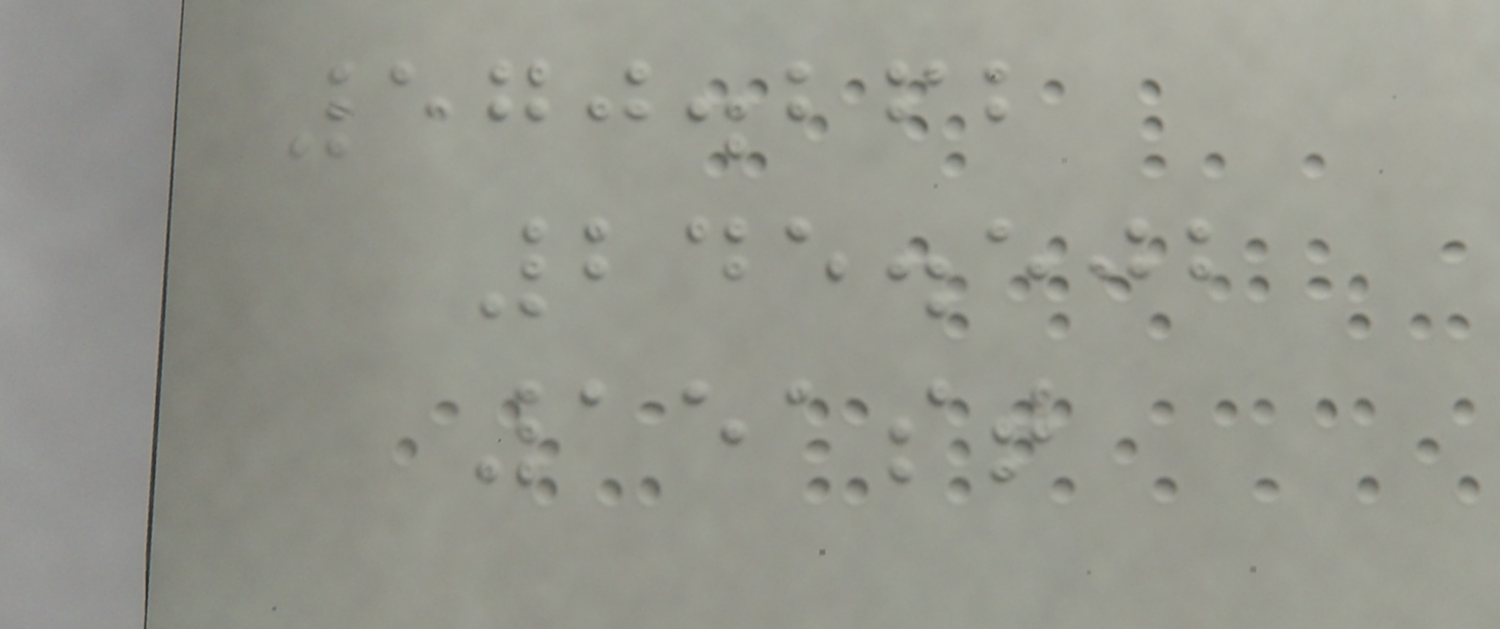570.262
245.502
151st
